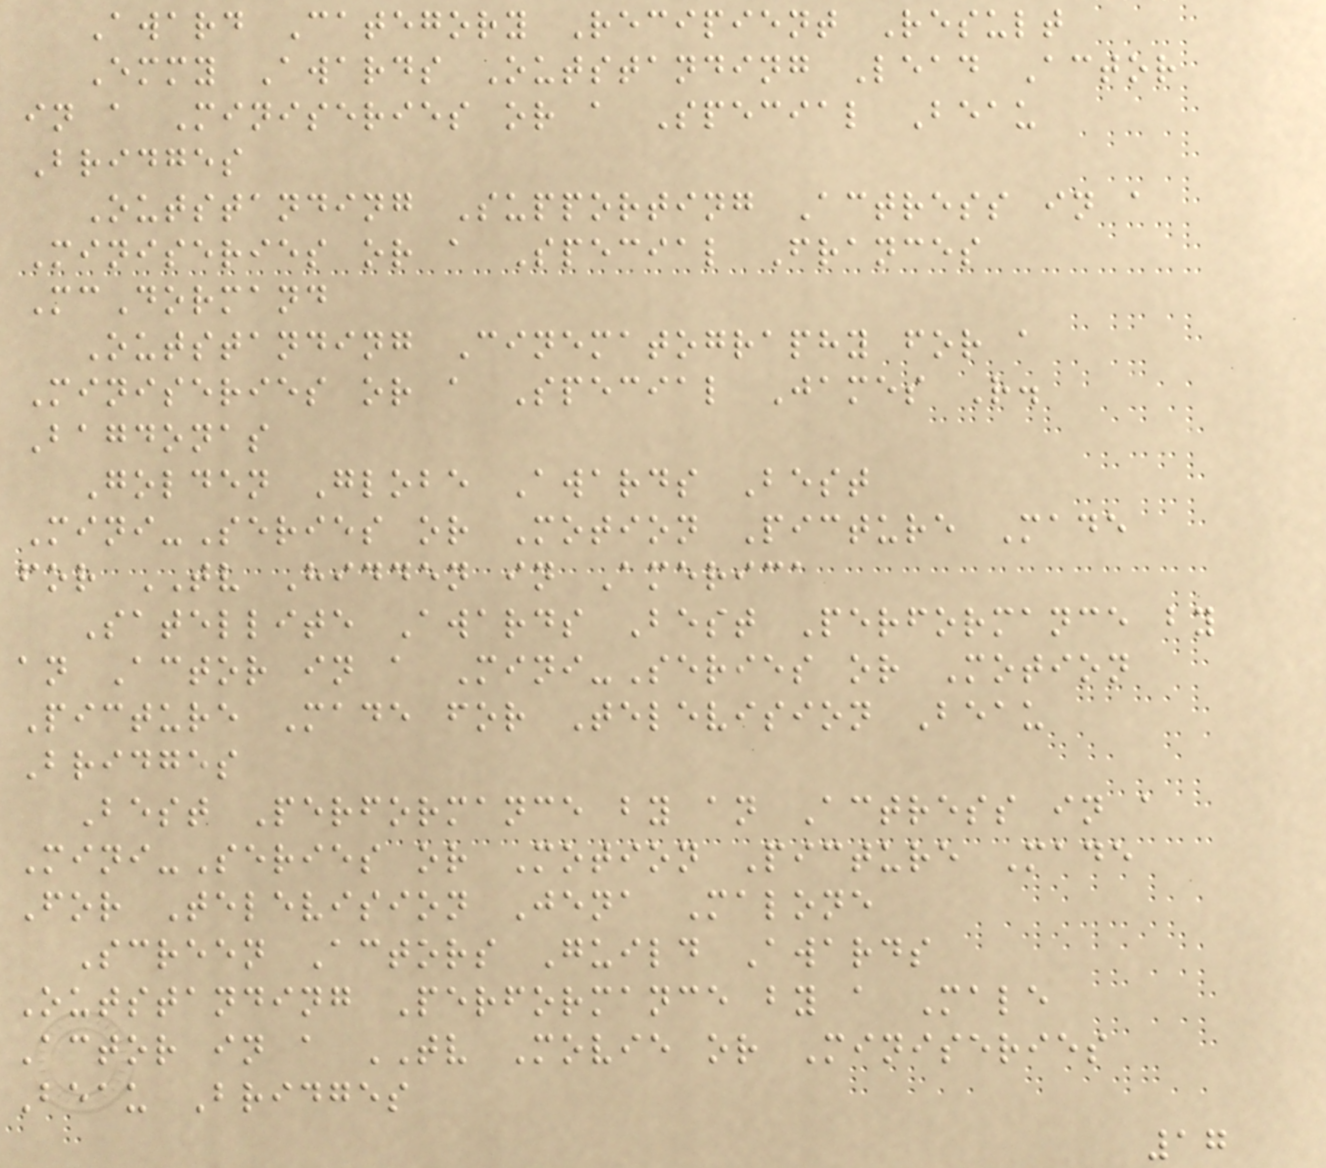Award Category Recipient Result
Emmy Awards Outstanding Lead Actor
in a Miniseries or a Special Beau
Bridges
Outstanding Supporting Actress in a
Miniseries or a Special Frances
McDormand
Outstanding Cinematography for a
Miniseries or a Special James R.
Bagdonas
Golden Globe Awards Best
Mini-Series or Motion Picture Made
for TV Hidden in America
Satellite Awards Best Performance by
an Actor in a Mini-Series or Motion
Picture Made for Television Beau
Bridges
Best Performance by an Actress in a
Mini-Series or Motion Picture Made
For Television Jena Malone
Screen Actors Guild Awards
Outstanding Performance by a Male
Actor in a TV Movie or Miniseries
Beau Bridges
17
